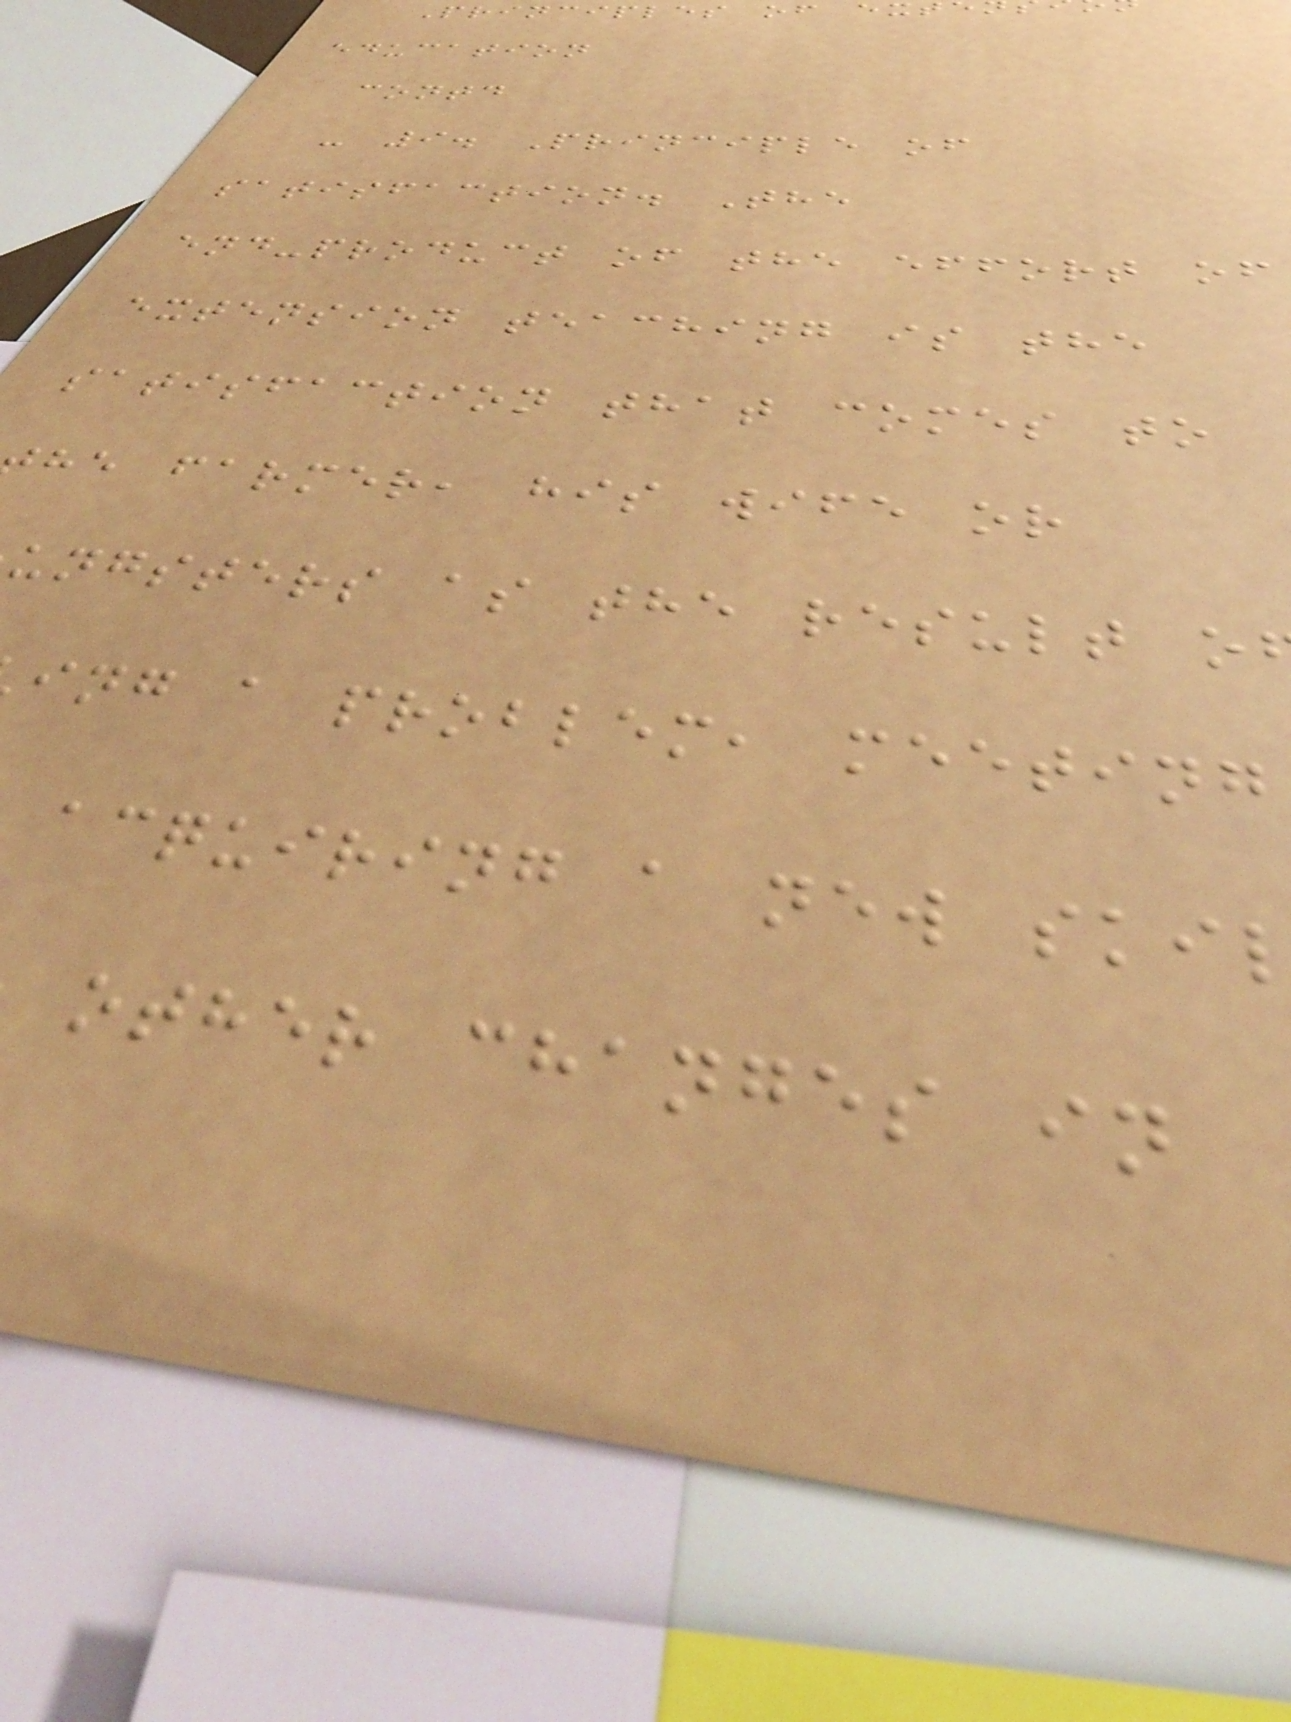Principles of e
education
contd
- 9. Principle of
satisfaction. The
end-product of the effort of
extension teaching is the
satisfaction that comes to
he farmer, his wife or
ungsters as the result o
ing a problem, meeting
acquiring a new ski
other changes in
